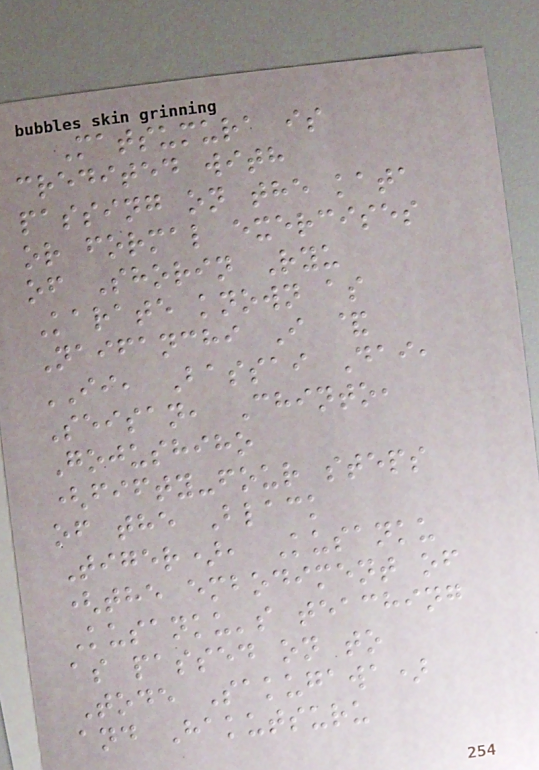Matsumura is
credited with
passing on the kata
or formal exercises
of Shorin Ryu
Karate known as
Naifanchi I &
II, Bassai Dai,
Seisan, Chinto,
Gojushiho
(fifty-four steps
of the Black
Tiger), Kusanku
(the embodiment of
Kusanku's teaching
as passed on to
Tode Sakugawa)
and Hakutsuru
